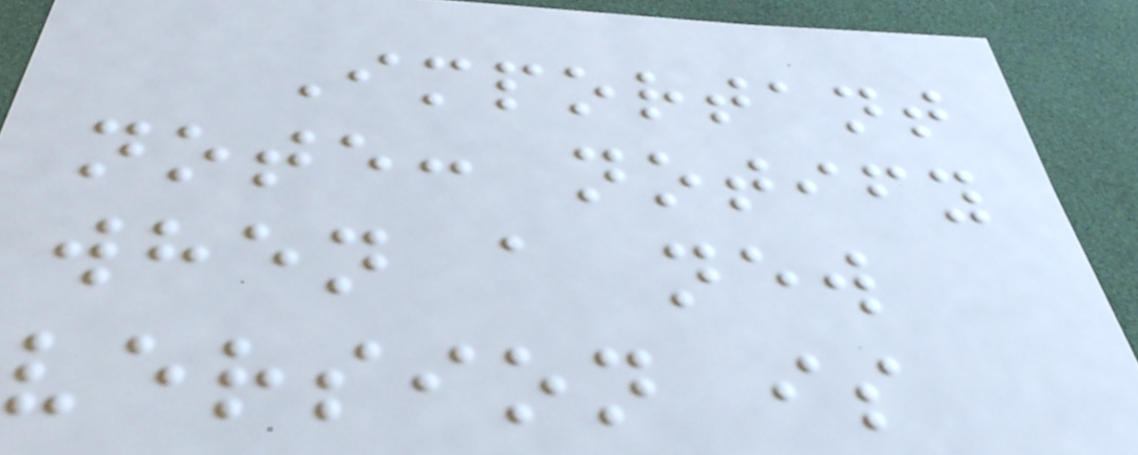Important
note: notify
when a new
version is
